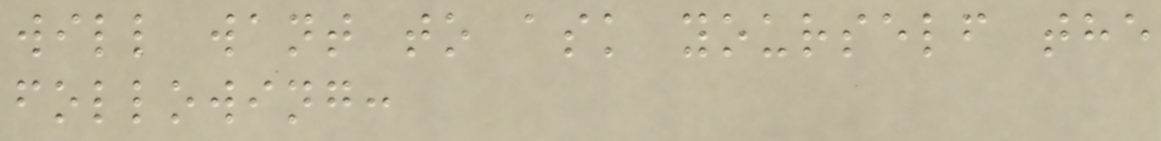will want to ask yourself the
following:
